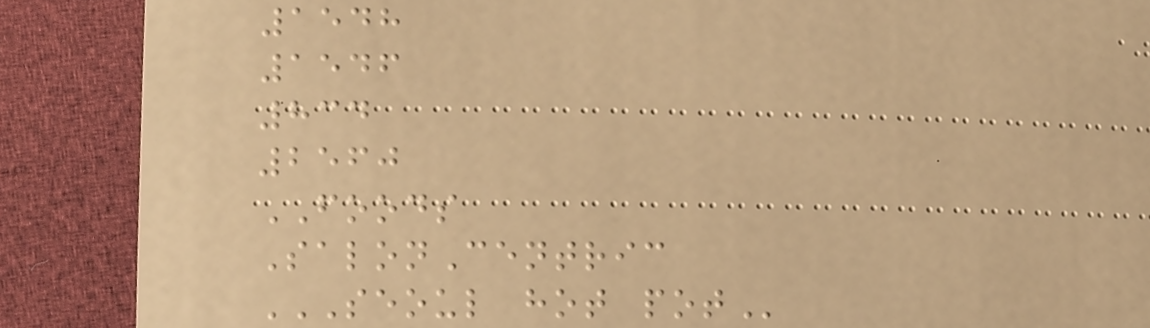1548
1546
834
2560
FOODS
SalonCentric
SEOUL HOT POT
